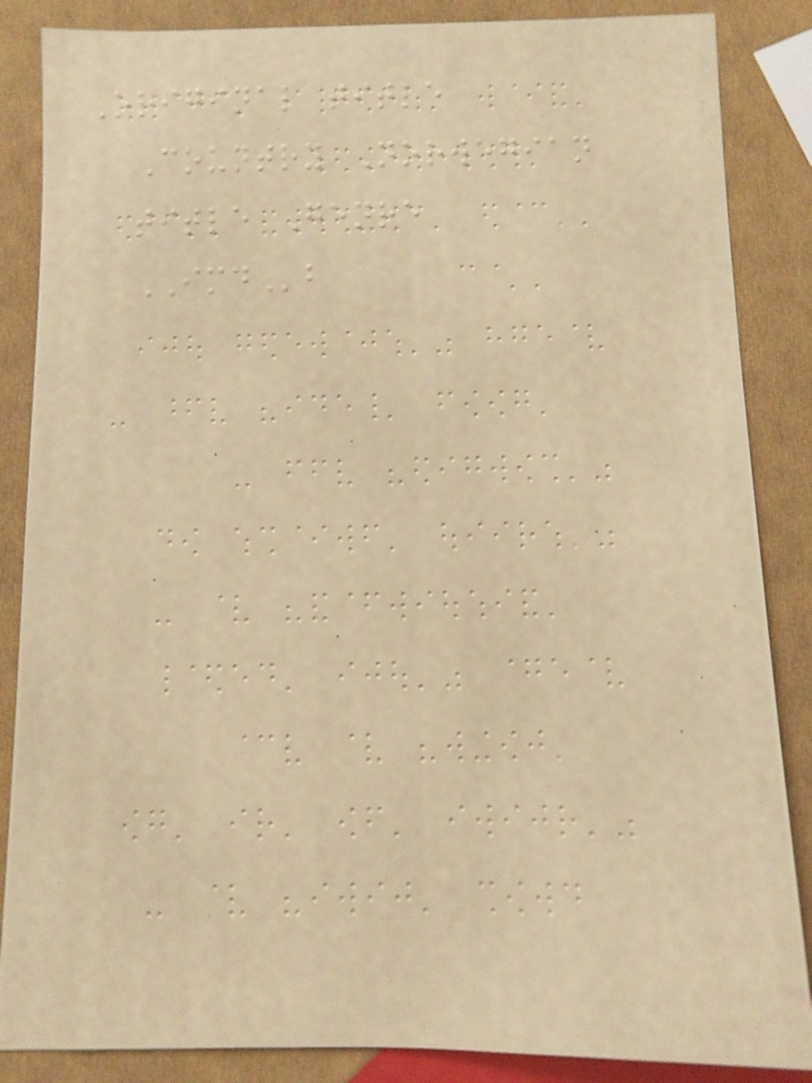Original title
Country Norwegian
title Genre
IMDb
